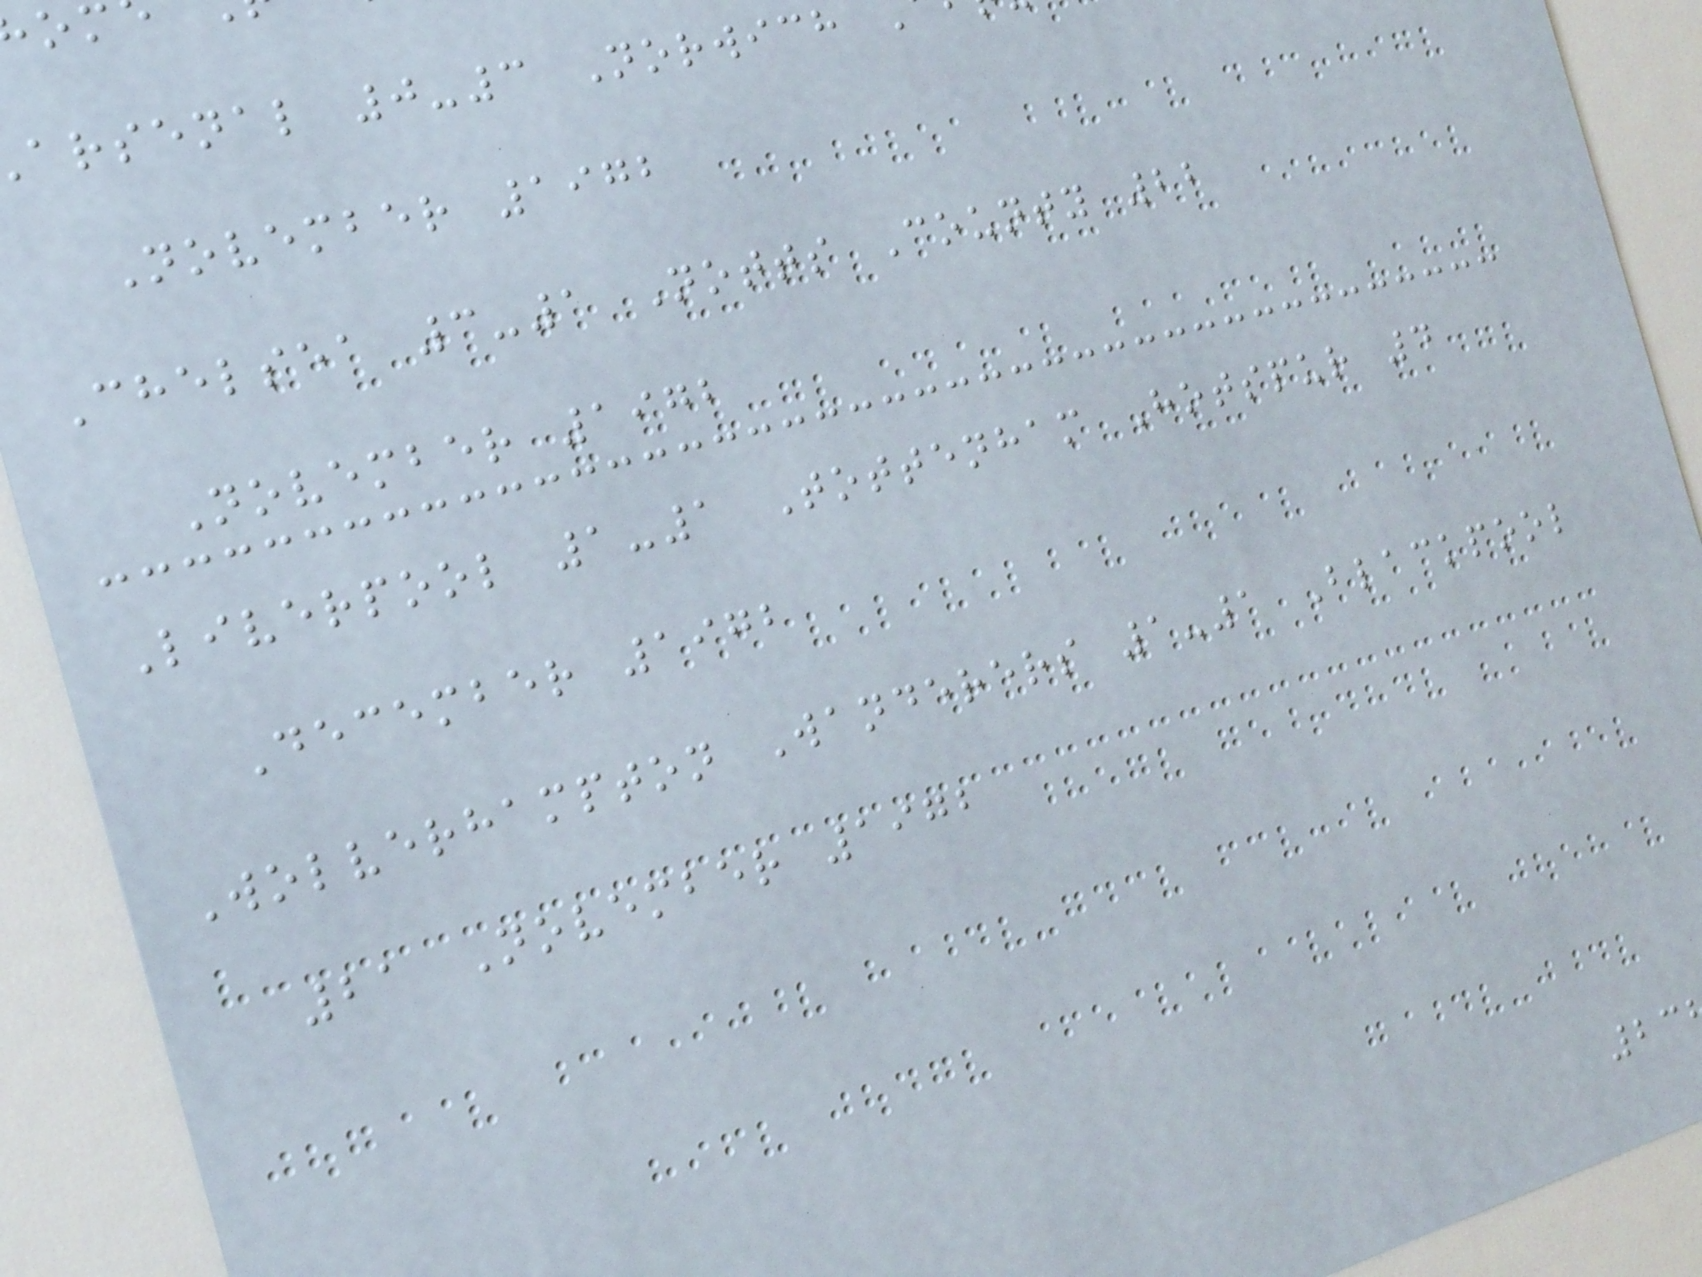arsenal 0-3 Norwich
November 1972
Chelsea 3-1 Notts County 22
November 1972
Liverpool 1-1 Tottenham Hotspur 4
December 1972
Wolverhampton Wanderers 1-1 Blackpool
21 November 1972
